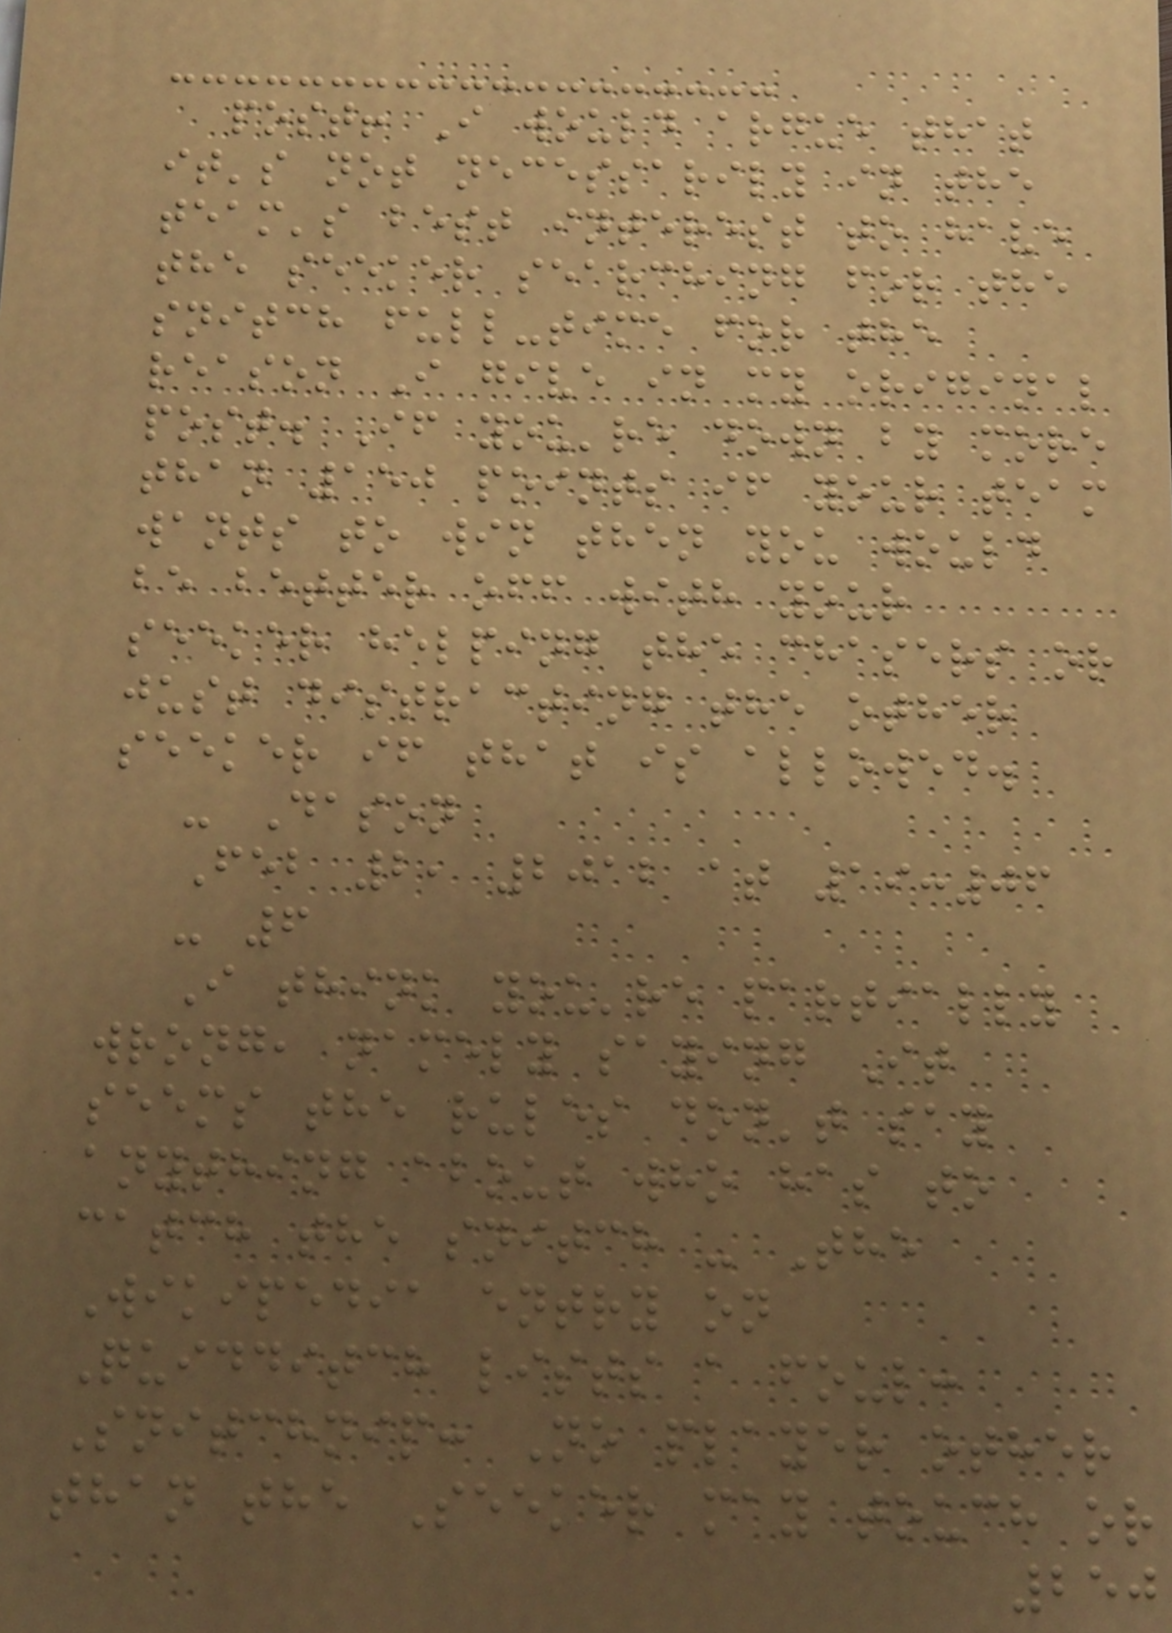post! I would argue that
it's not necessarily in the
team's best interest to have
the seeker searching for the
snitch full-time for the
reason I give in my original
post. If you're down by more
than 150 points if your team
wants to win then you would
be better off with your
seeker helping the chasers or
just distracting the other
seeker if that is allowed.
- Dason
Feb 2, 2012 at 19:06
- 6
I think you're partially
wrong, namely saying It
seems the rules don't say
anything about who has to
catch the snitch - The
Wikipedia entry on
Quidditch lists a foul:
Snitchnip: No player other
than the Seeker may touch or
250
